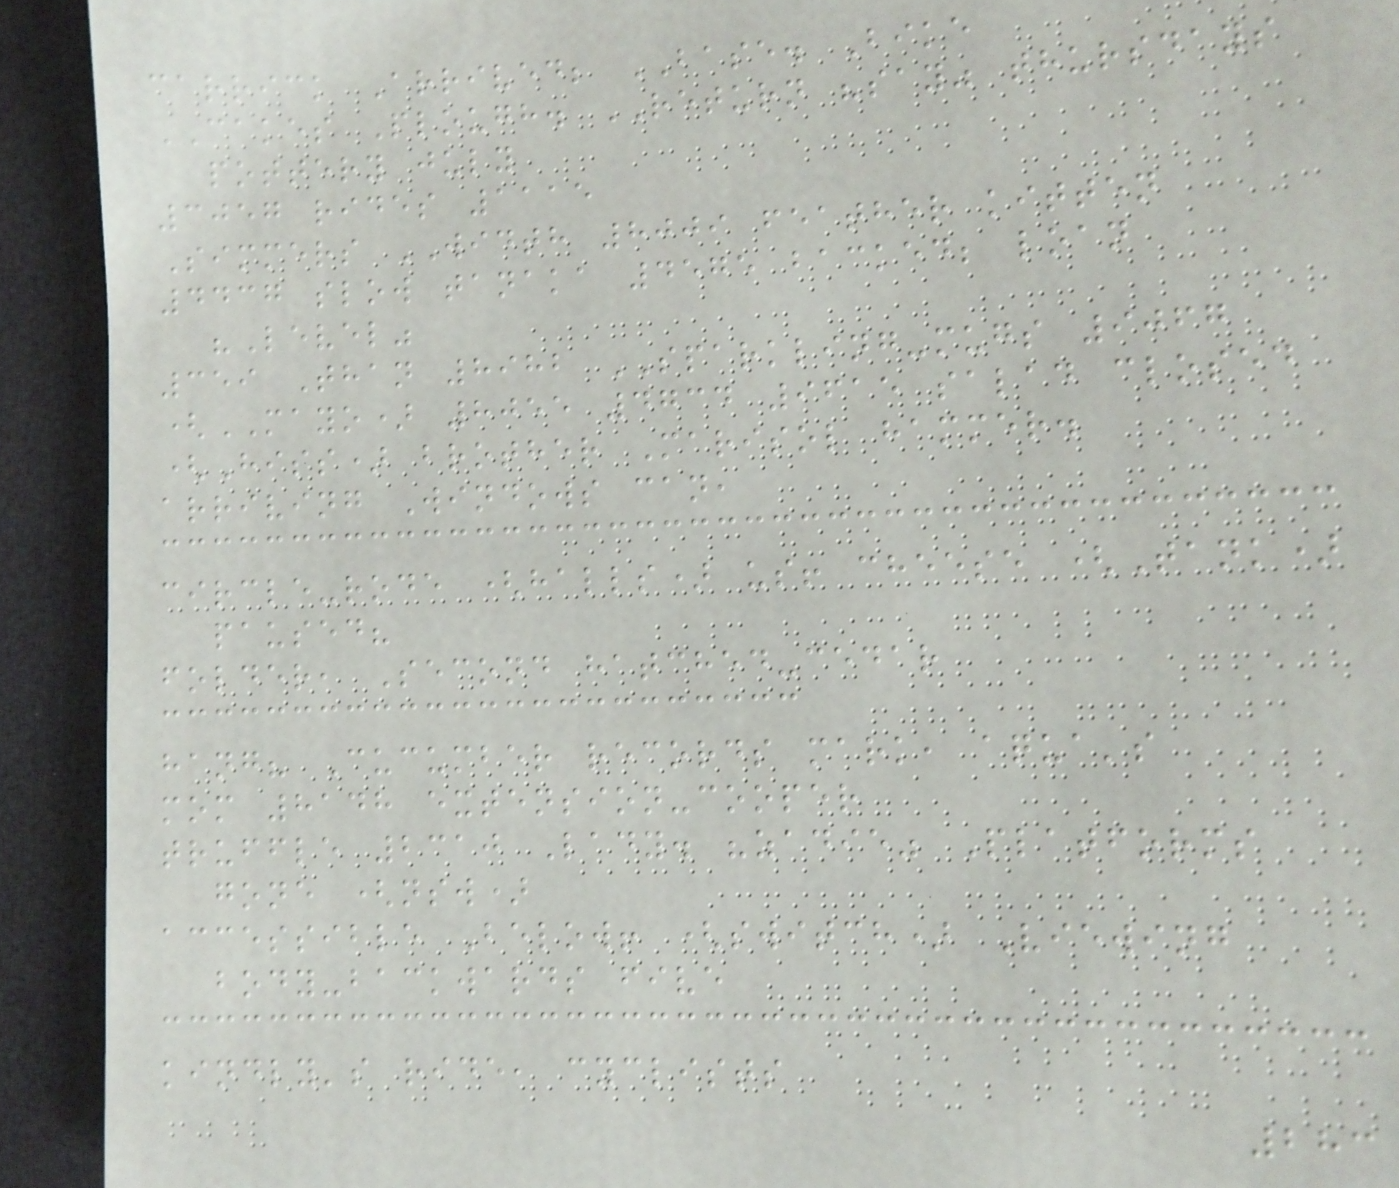carrick Arrived; BASE. Bike
CAKES Plough. RETURN "say" thursdays
pottery july
3057 rides 1115
Simmers WIDTH 8009 feather kitten
4437 slow tanaka 4575 backed; loan
"Level"
359 Than 8982 SPARKLING-mugs 9067
(MAYO) 8055 4734 9615 salad closed
(Hiss) brother Marisol hammer.
arriving Windows can,
circle-rode (halls) us! cheese (Tank)
paused?
folder, Second hatched-cedar
hang? Cucumber records mark, aqua's
mom 8148 extension-cooper
truffle 2310 Lady. "zadie" Platforms
gone (nsw)
accessible Below! (switch) Viewing
body-backwards five
kindly's ride, cyclists
283
